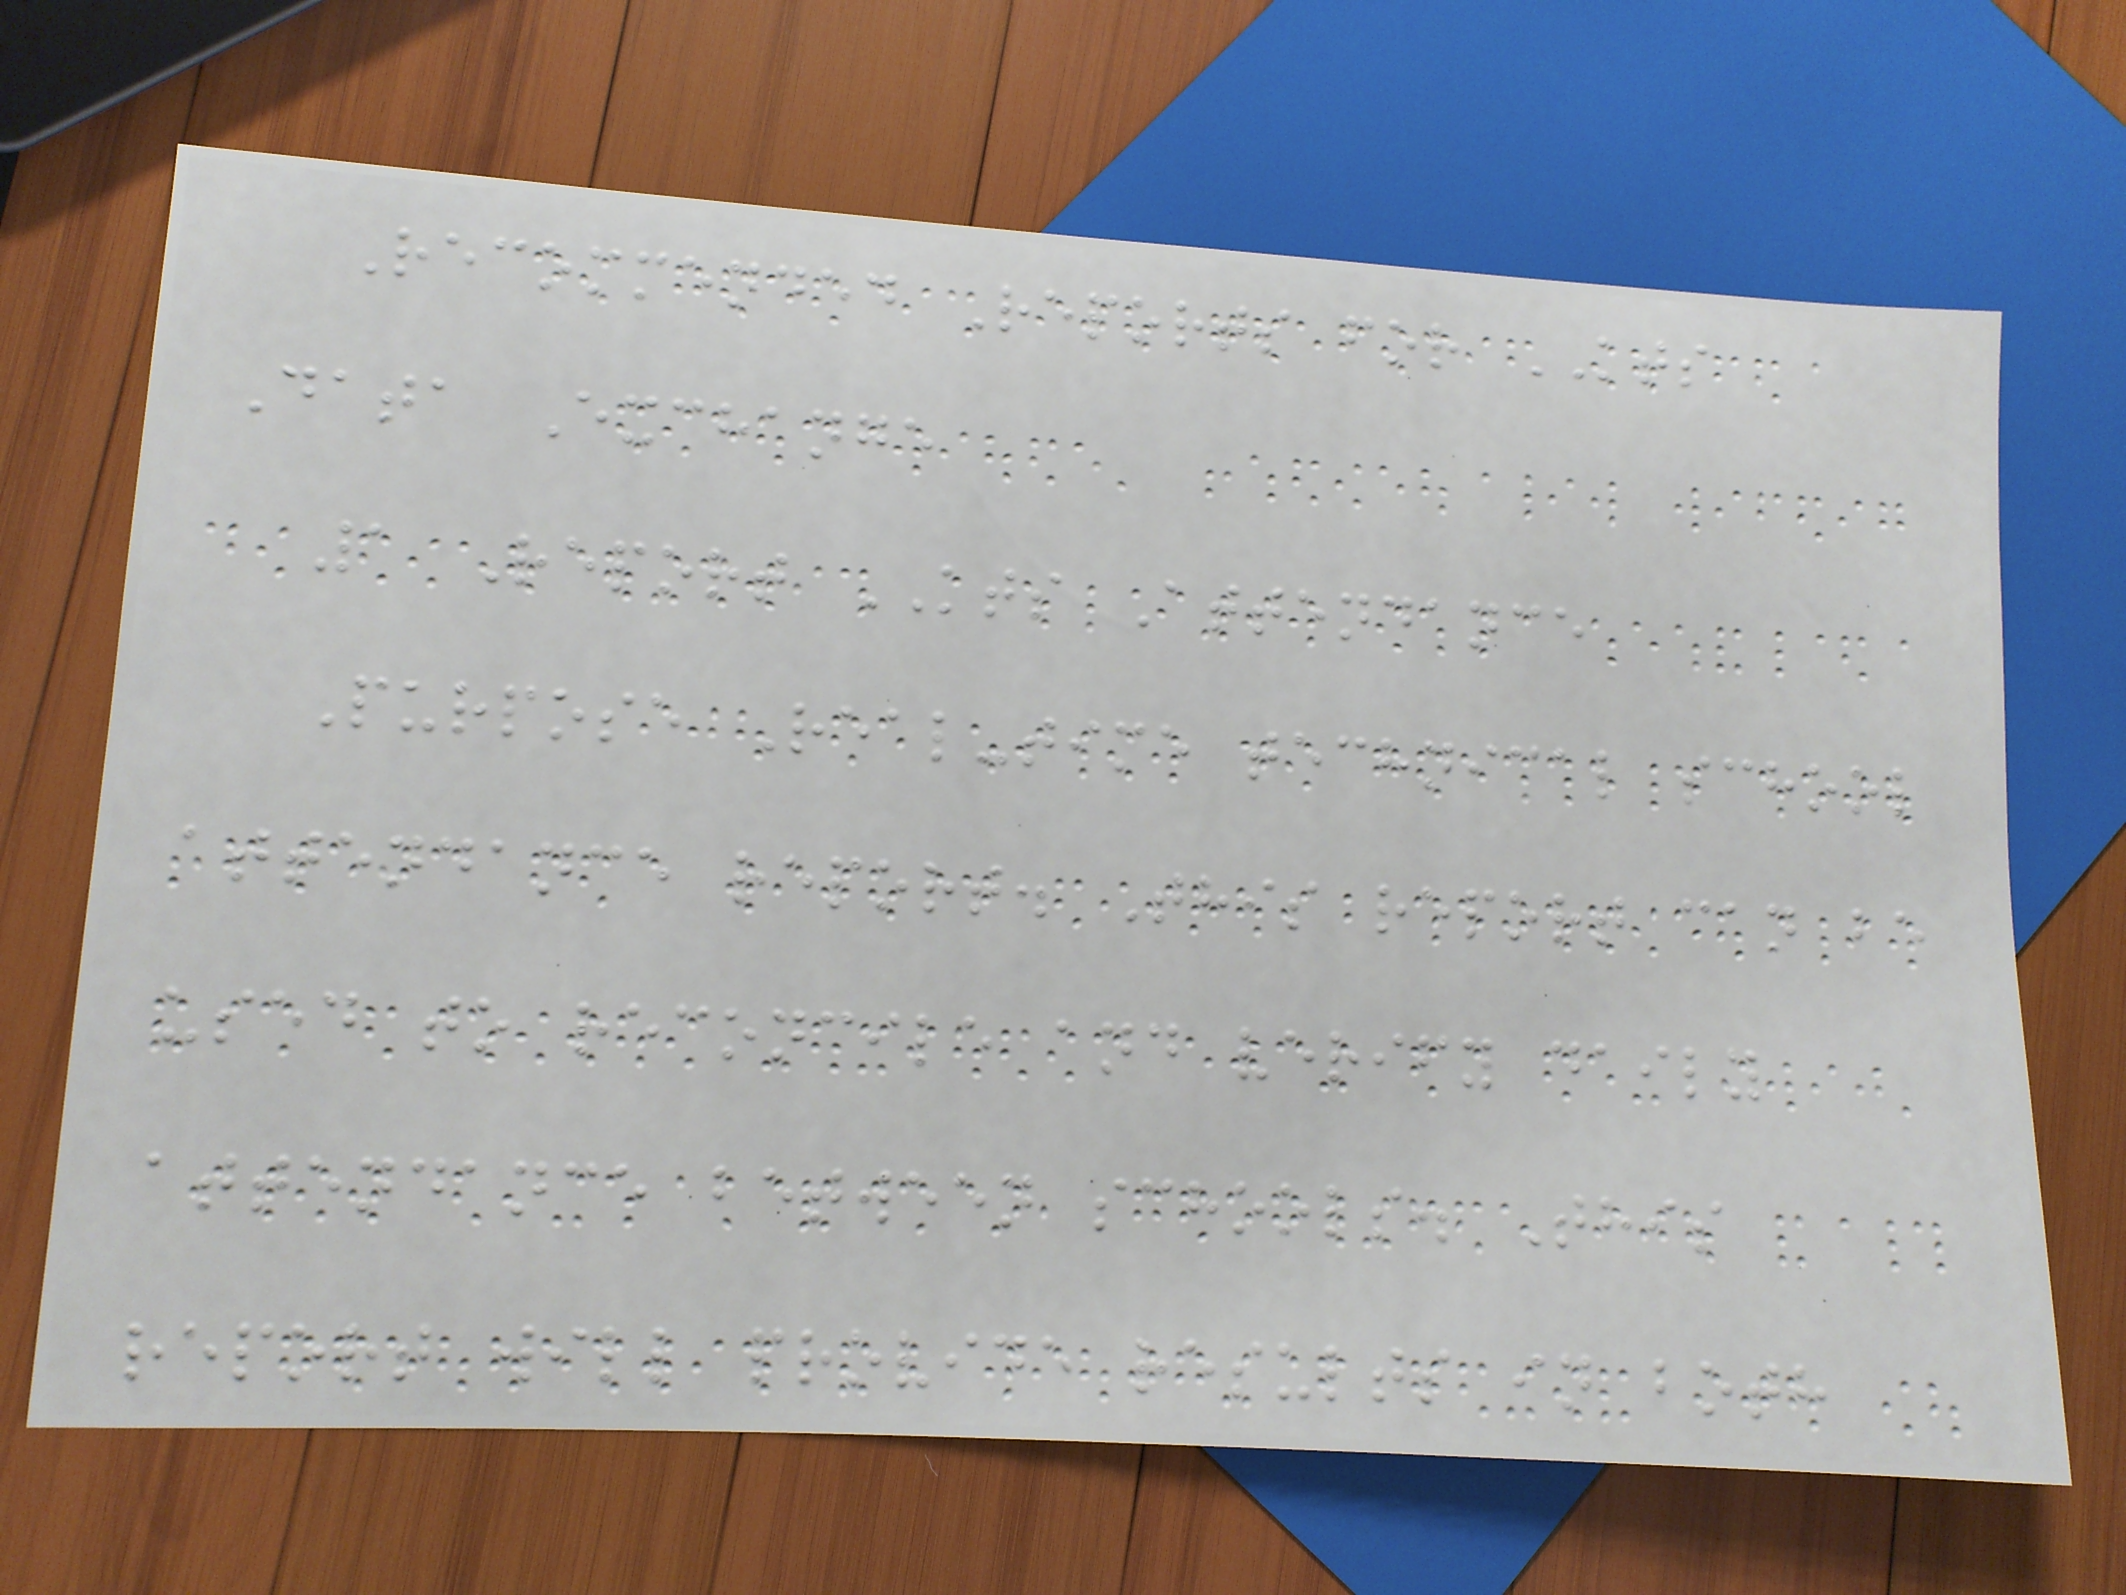Recommended Reports for KTS
Data Exchange
1 Report KTS Attendance
Purpose Real-time technical school
attendance report. This report can be
used to reconcile and verify daily
attendance between schools. This
report will provide results in both
